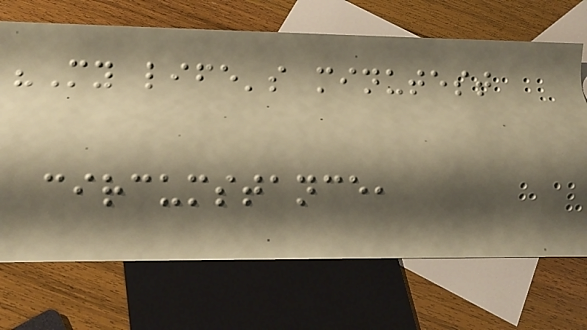"My life's minutest
circumstance,
